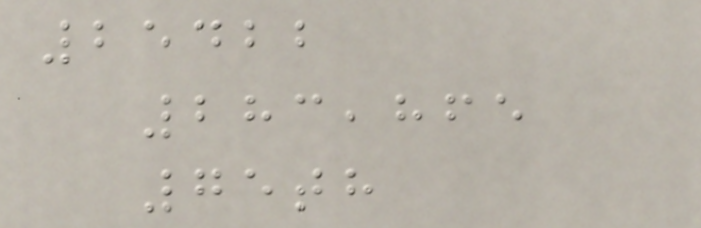25422
283,865
75th
